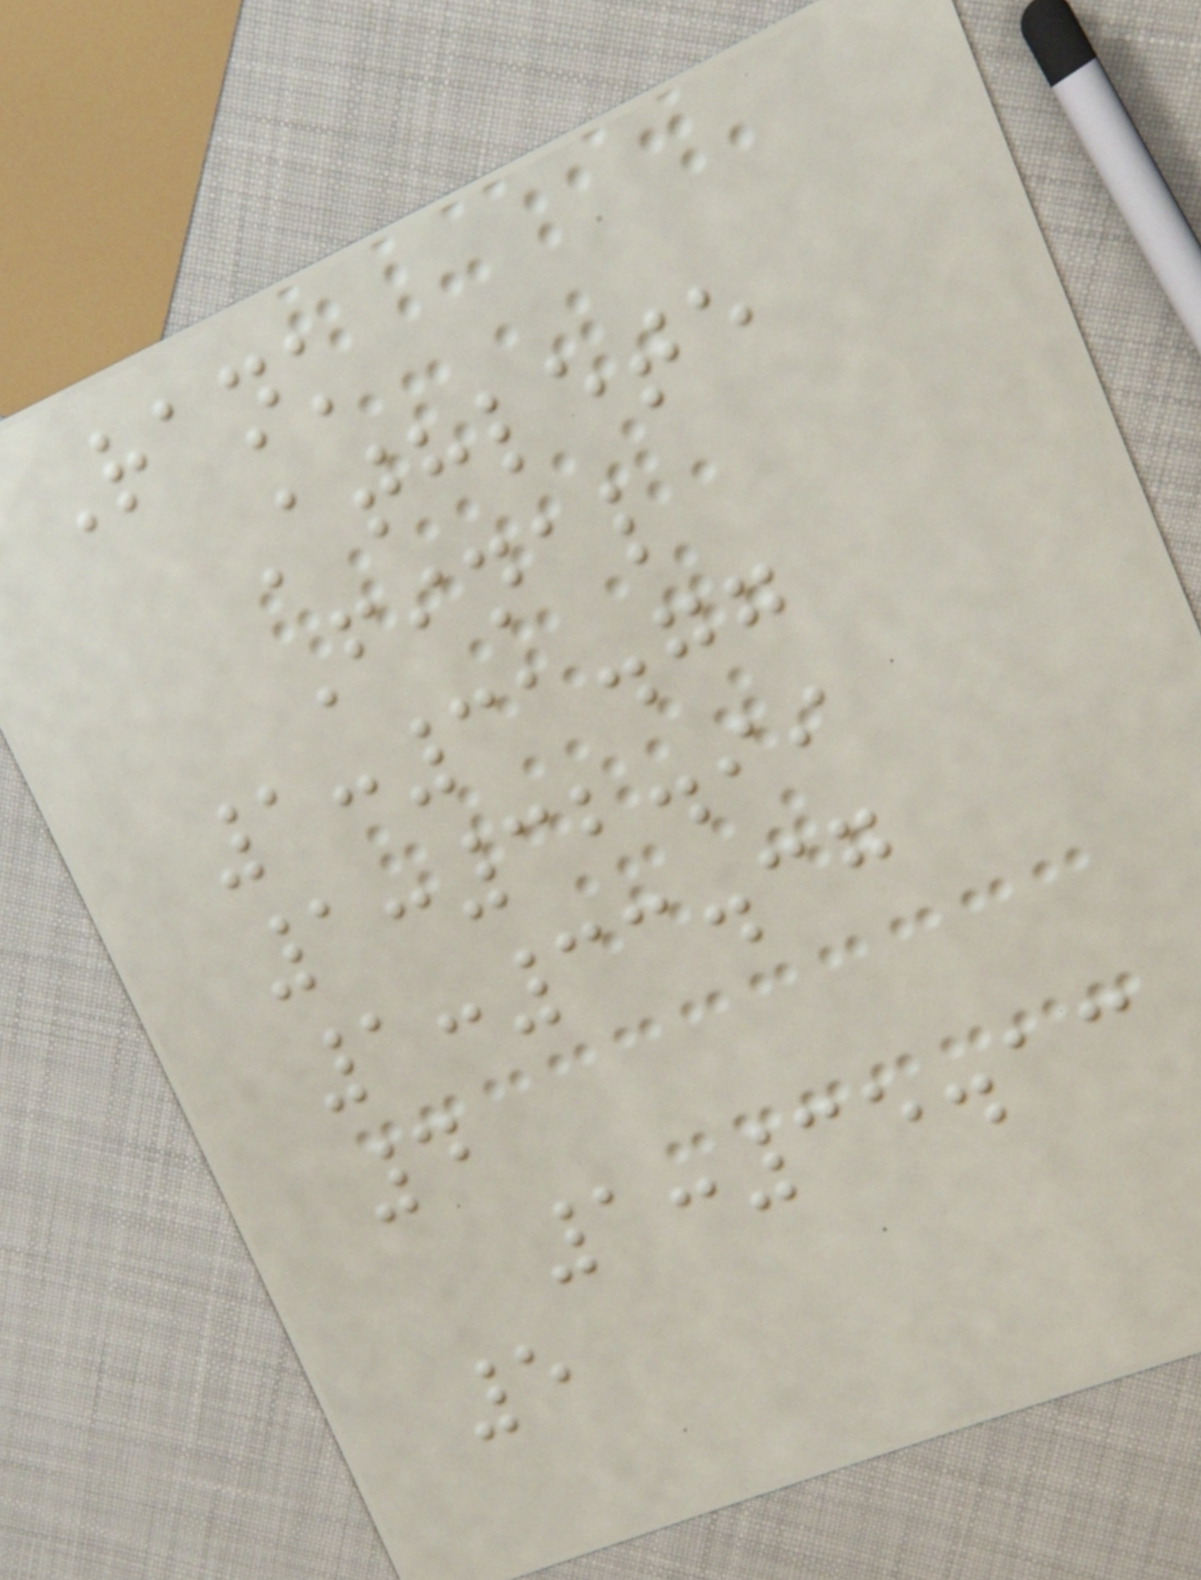Rank
Athlete
Final
1:31.77
1:32.99
1:33.37
4
1:35.13
5
